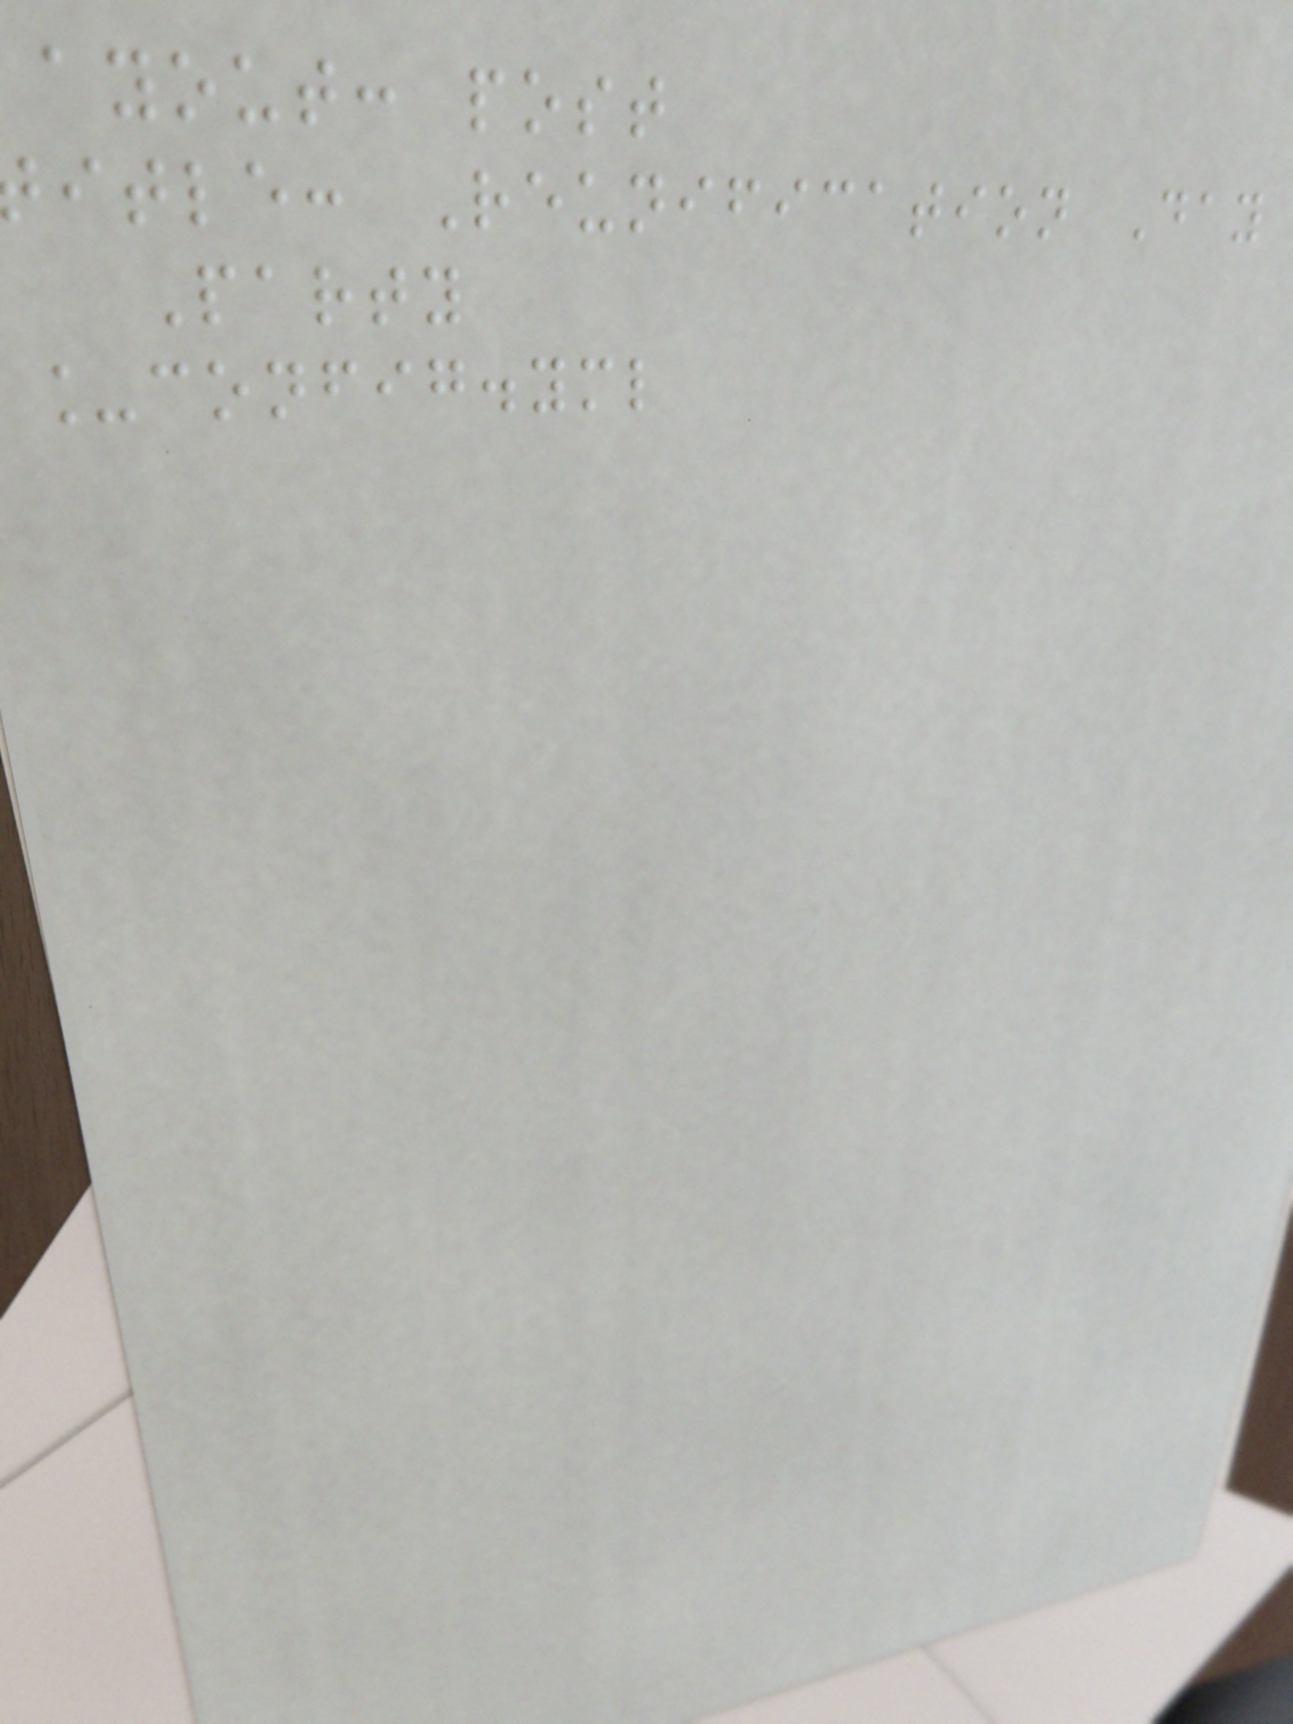ayout: post
itle: Reunification Day
Party
_config.yml
